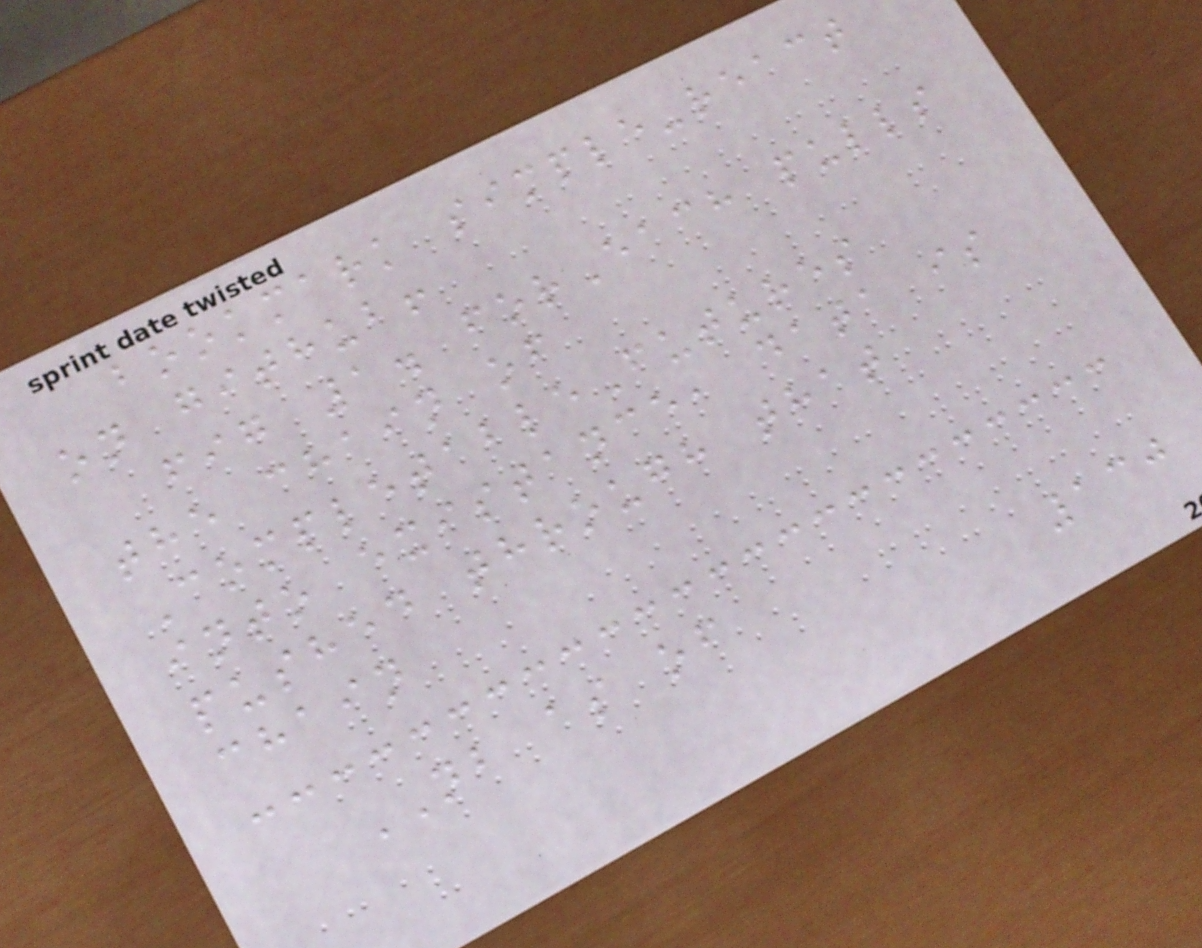bookmark simple-react
on github!
fig 1. forEach pulls
the chain of
CompletableFutures
into existance, data is
pushed through that
chain
NB as of
130
